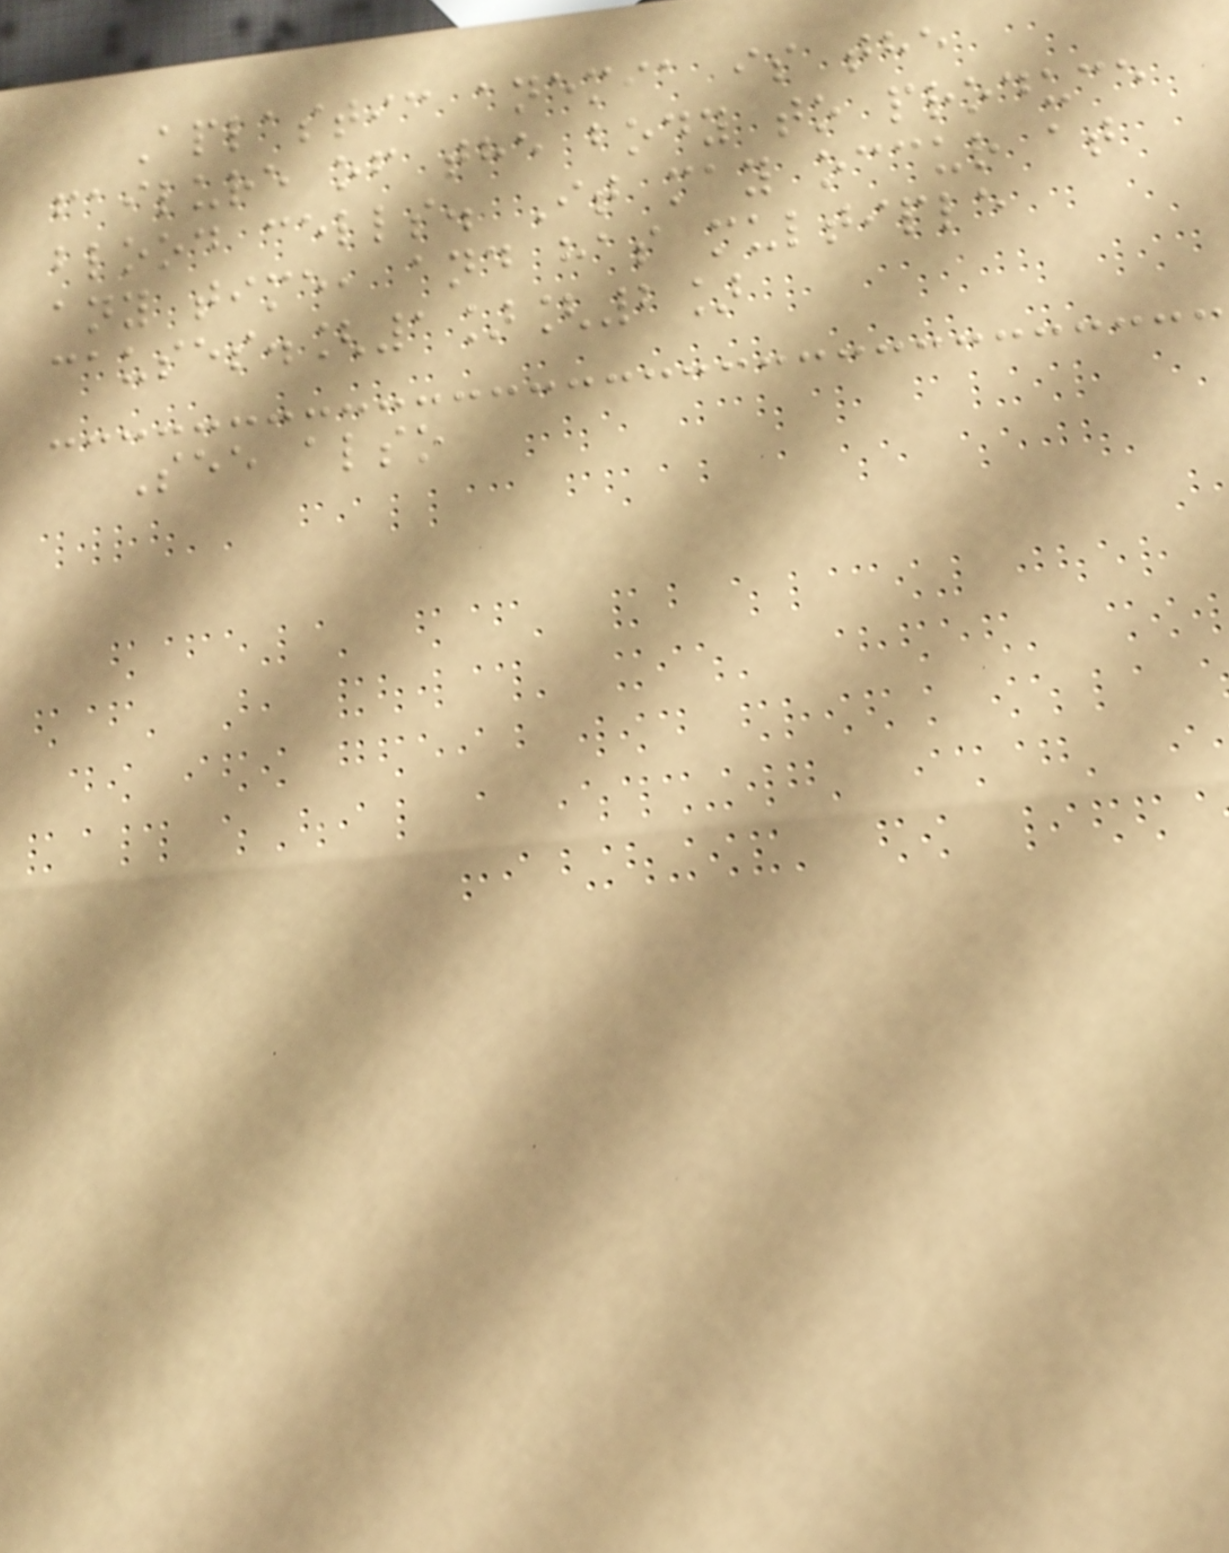Aplastic anemia is the
failure of the body to produce
blood cells. It may occur at
any time, and has multiple
causes.[1][2]
See also
